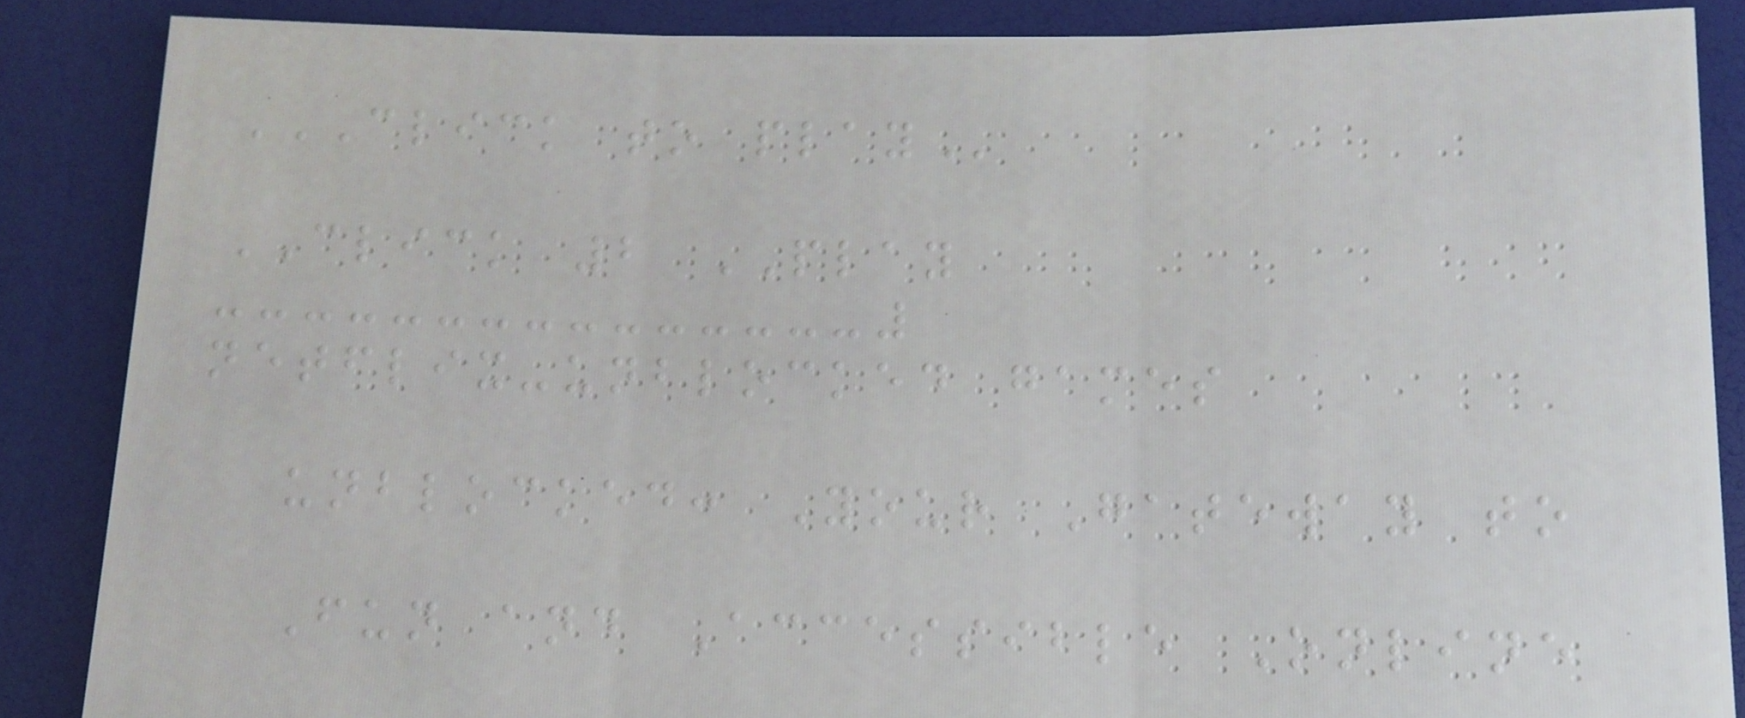CLICK TO PLAY
CLICK 2 PLAY
netflix-unblocked games
unblocked: Your Gateway to
Fun and Accessible Online
